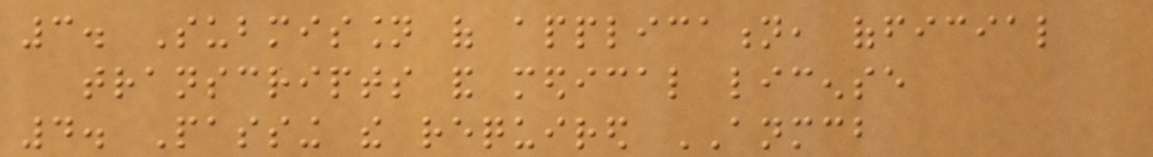3. Submission of application, official
transcripts and medical license
4. Passing the required ANMCB
